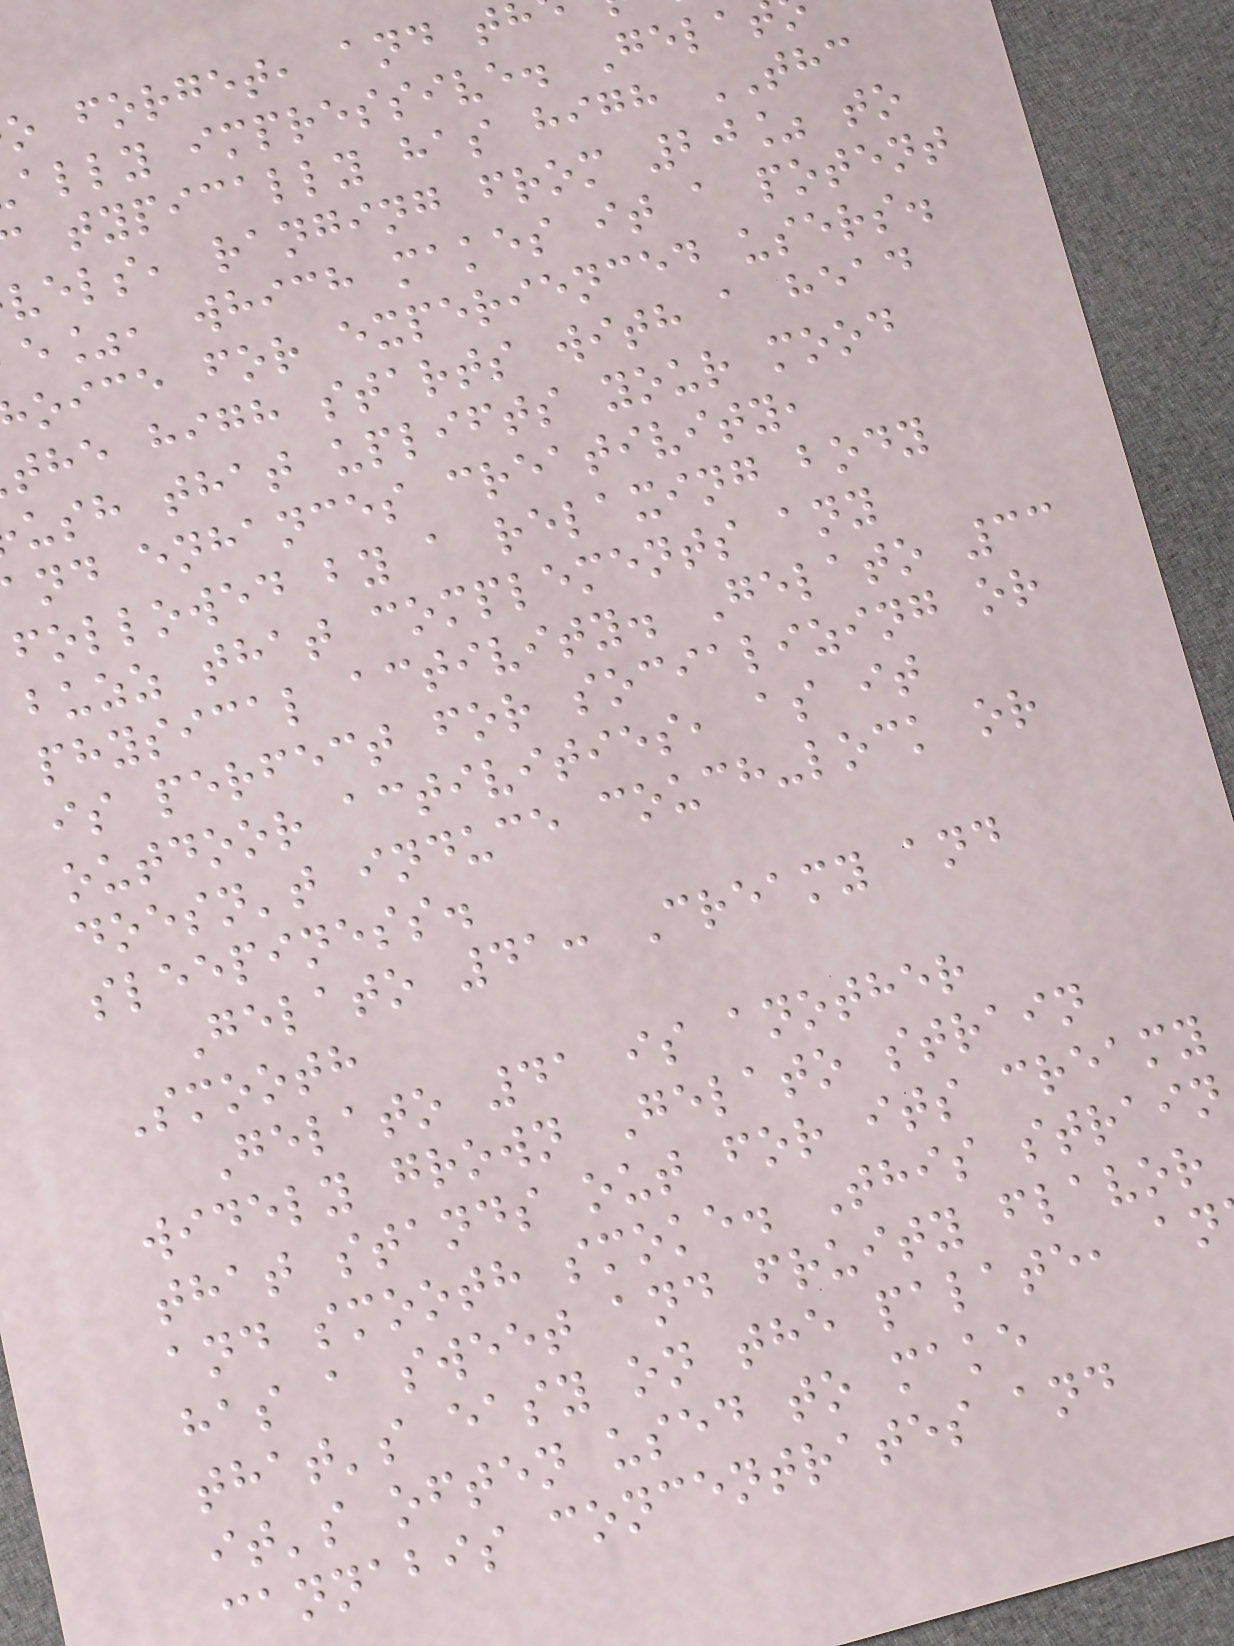o forget, and t
ally impressive. Gela
typically has high THC
vels, ranging from 20% to
e%, which makes it a potent
oice for experienced users.
the high starts with a head
ush that uplifts your mood
nd enhances creativity,
followed by a relaxing body
buzz that complements any
physical activity. Gelato 33
is perfect for socializing or
outdoor activities, as it
doesn't induce couch-lock or
sleepiness.
Gelato 41: Creamy and
Smooth
Gelato 41 is another
widely grown Gelato strain
that stands out for its creamy
and smooth smoke. This strain
has a sweet and fruity flavor
that's easy on the palate, an
it's often used to make
cannabis concentrates and
